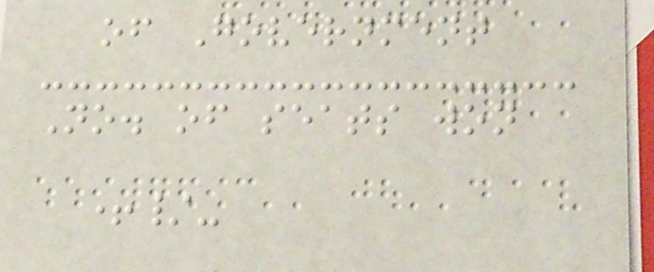of Government
No. of seats won
+/-
